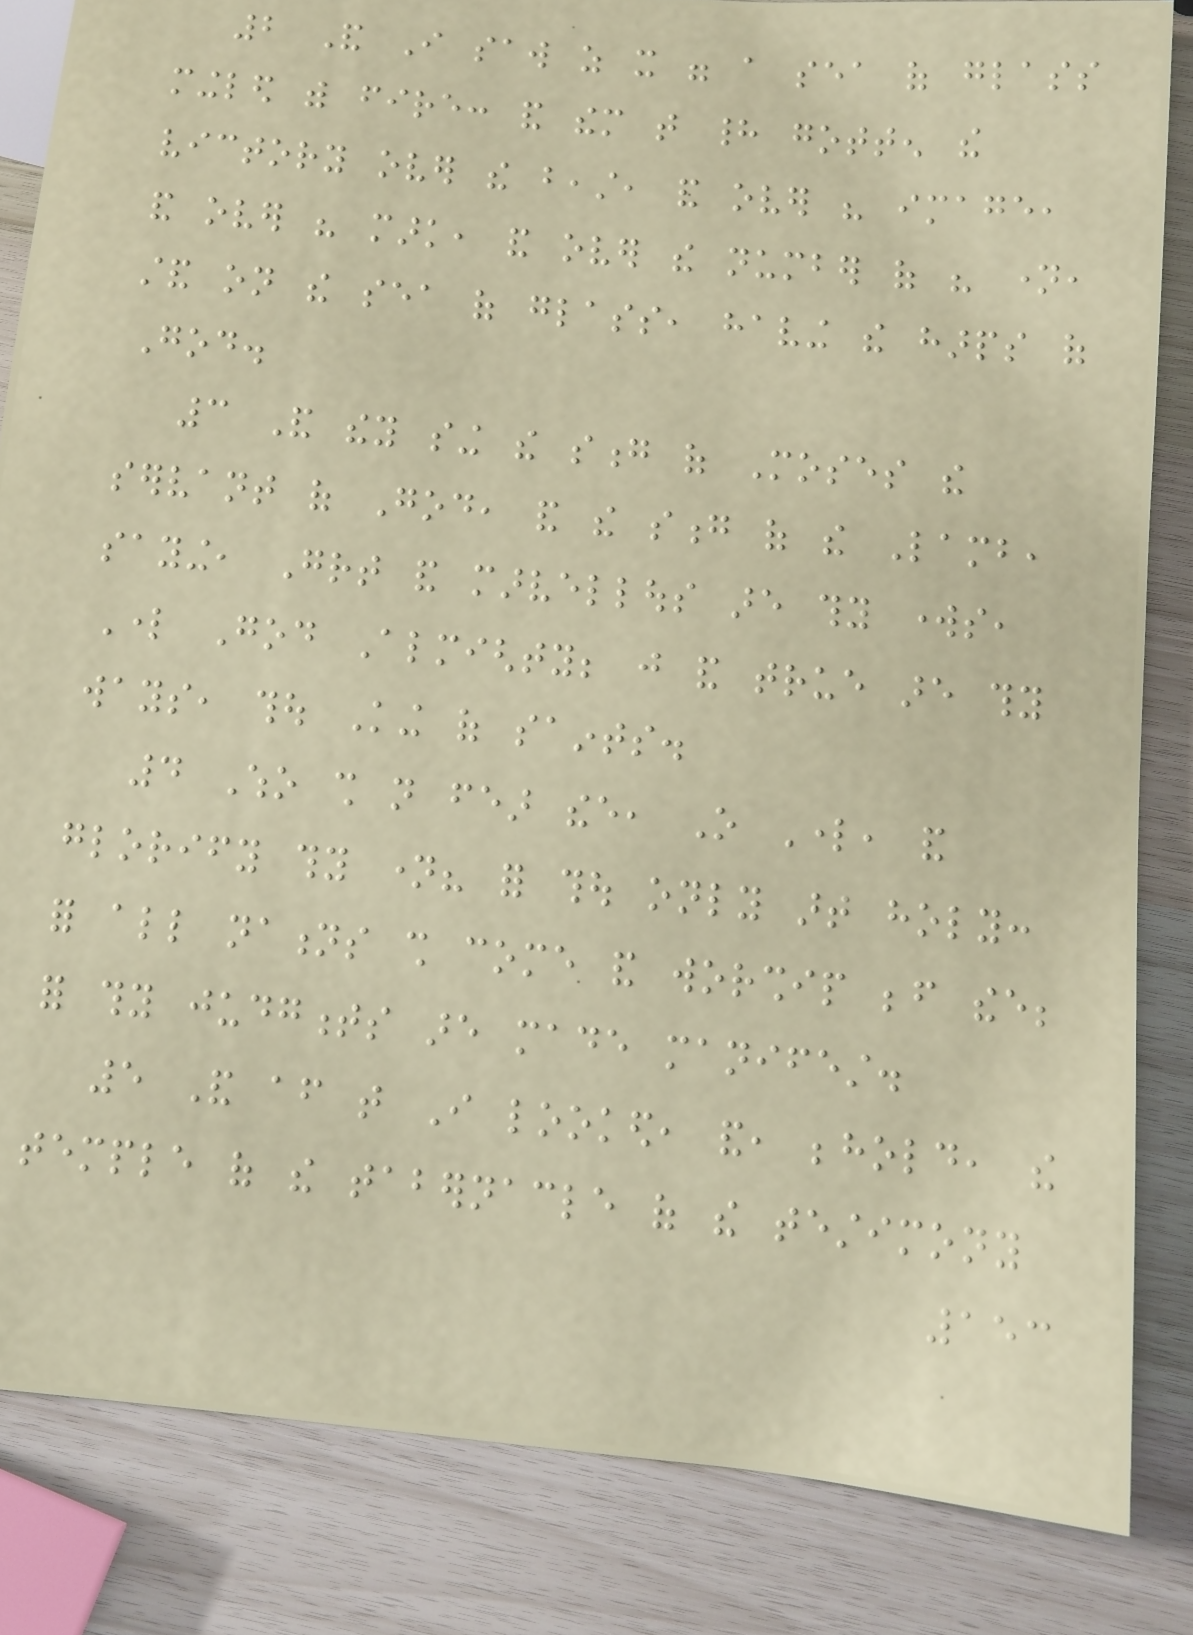2 And I saw as it were a sea of glass
mingled with fire: and them that had gotten the
victory over the beast, and over his image,
and over his mark, and over the number of his name,
stand on the sea of glass, having the harps of
God.
3 And they sing the song of Moses the
servant of God, and the song of the Lamb,
saying, Great and marvellous are thy works,
Lord God Almighty; just and true are thy
ways, thou King of saints.
4 Who shall not fear thee, O Lord, and
glorify thy name? for thou only art holy:
for all nations shall come and worship before thee;
for thy judgments are made manifest.
5 And after that I looked, and, behold, the
temple of the tabernacle of the testimony
153
